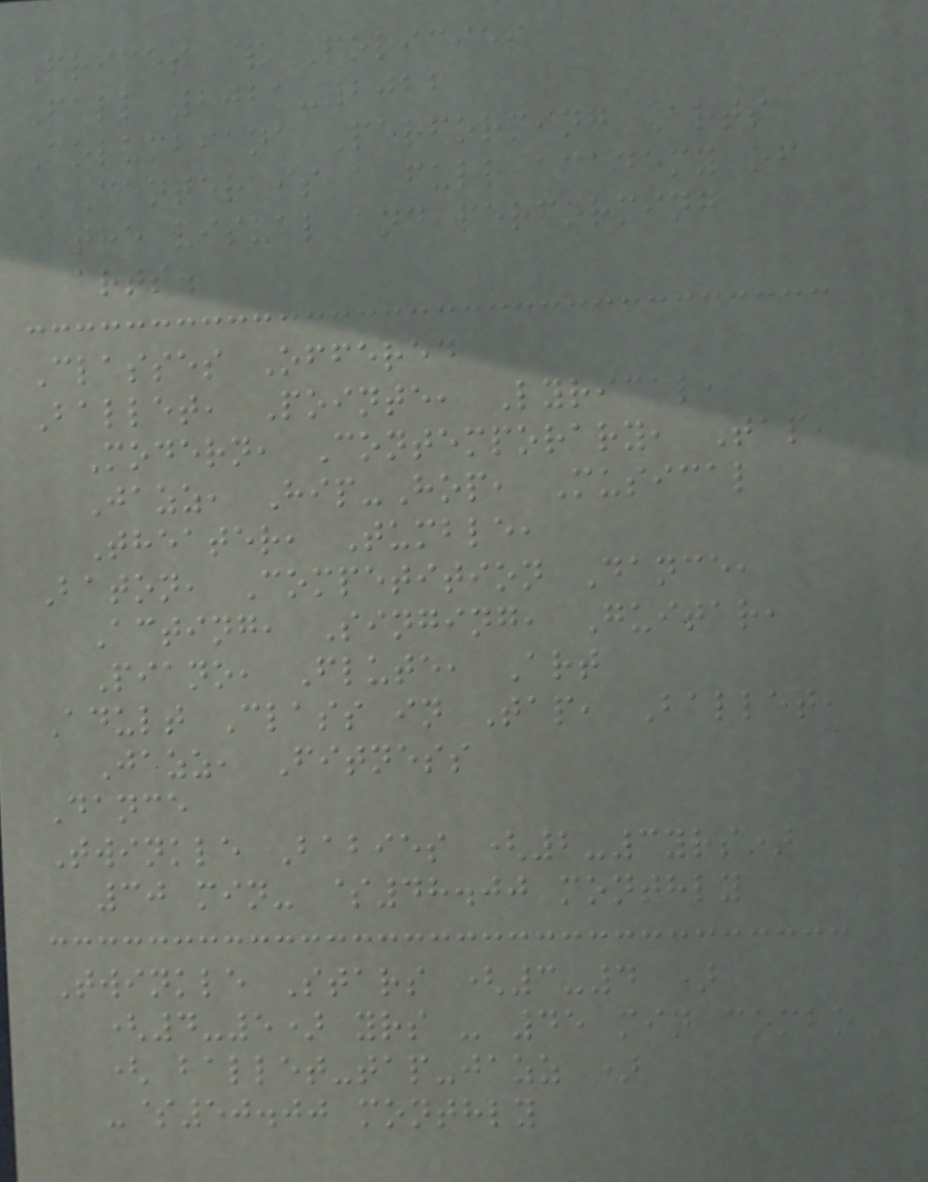Prices & Policies
Fall 2021-2022
Columbiana Performing Arts
Center is a full academy of
the visual and performing
arts.
Classes Offered
Ballet, Pointe, Lyrical,
Modern, Contemporary, Tap,
Jazz, Hip-Hop, Musical
Theater, Tumble,
Baton, Competition Dance,
Acting, Singing, Guitar,
Piano, Flute, Art
Adult Class in Tap, Ballet,
Jazz, Fitness
Dance
Twinkle Babies (2-3yrs)
30 min- $48.00 monthly
Twinkle Stars (3-4 )
(4-5) yrs - 45 min combo
( ballet-tap-jazz )
-$50.00 monthly
